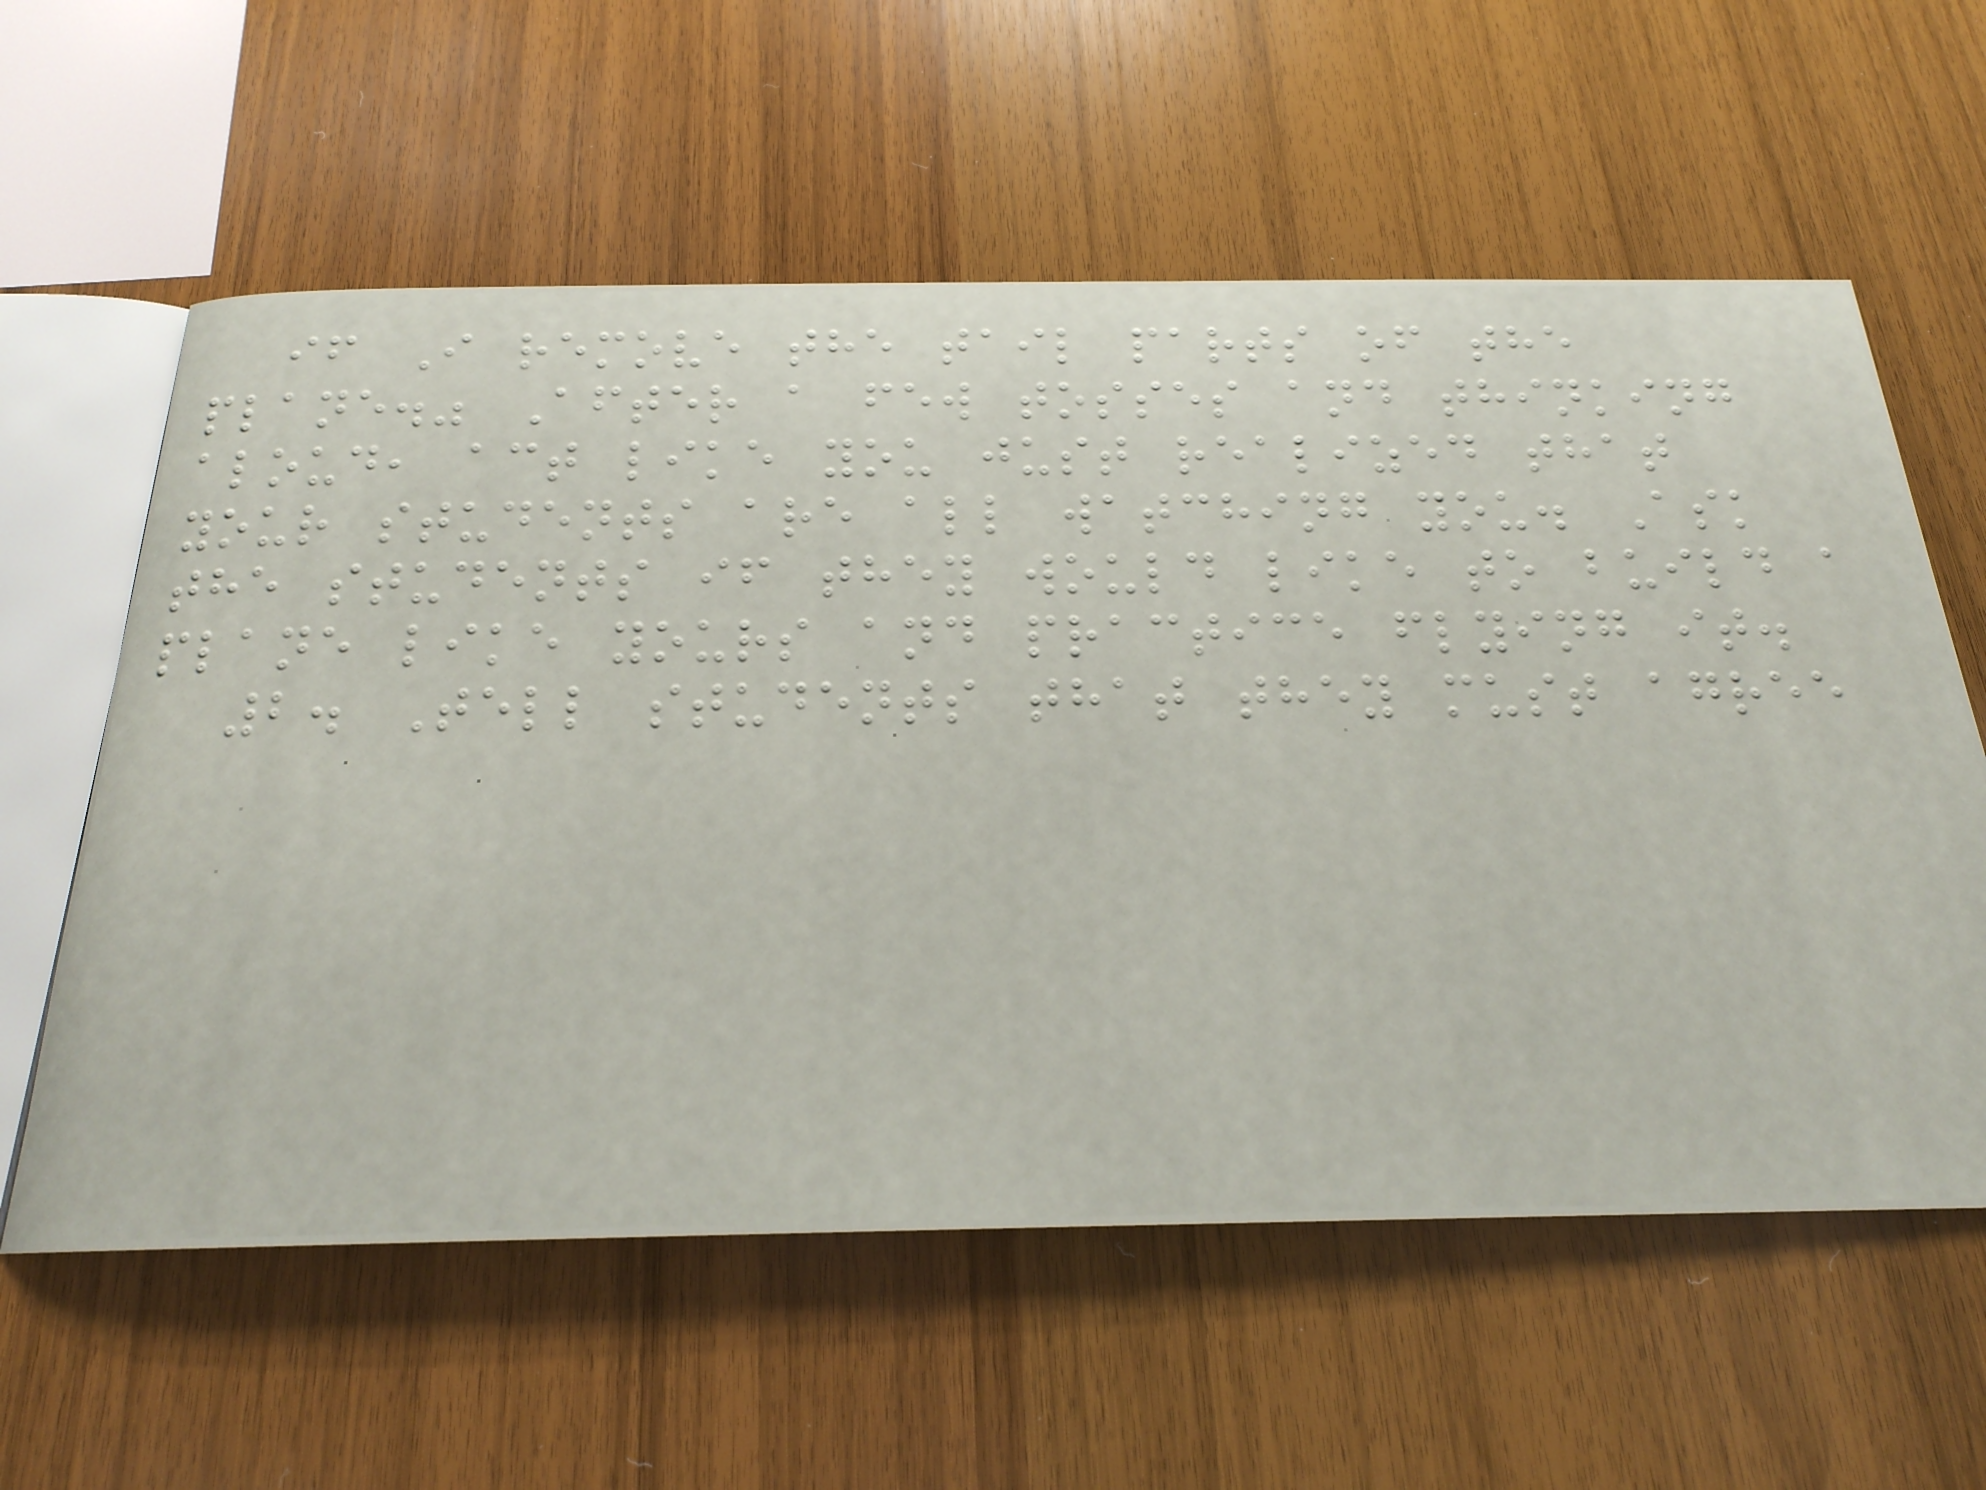if I remove the tail parts of the
plane." After a few tosses and thinking
aloud, act like you just realized that
your students are all watching you. Ask
the students if they would like to build a
plane like yours and practice flying it.
2. Tell students that they must agree
